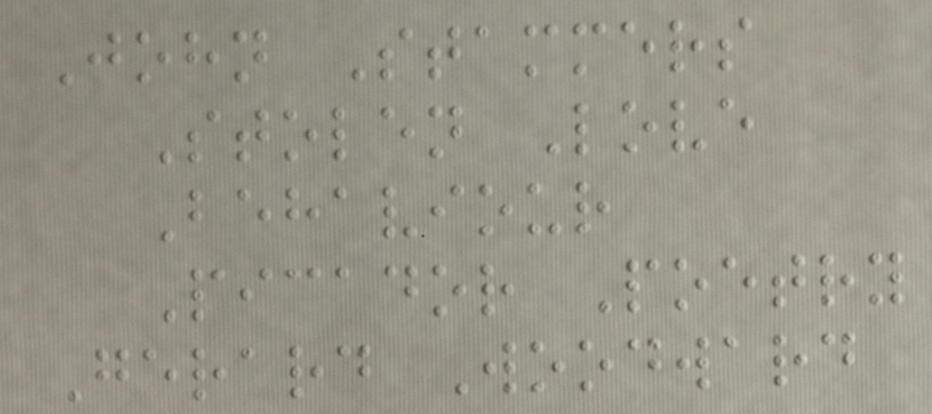John Stammers
Stolen Love
Behaviour
Picador Poetry
Gerard Woodward
